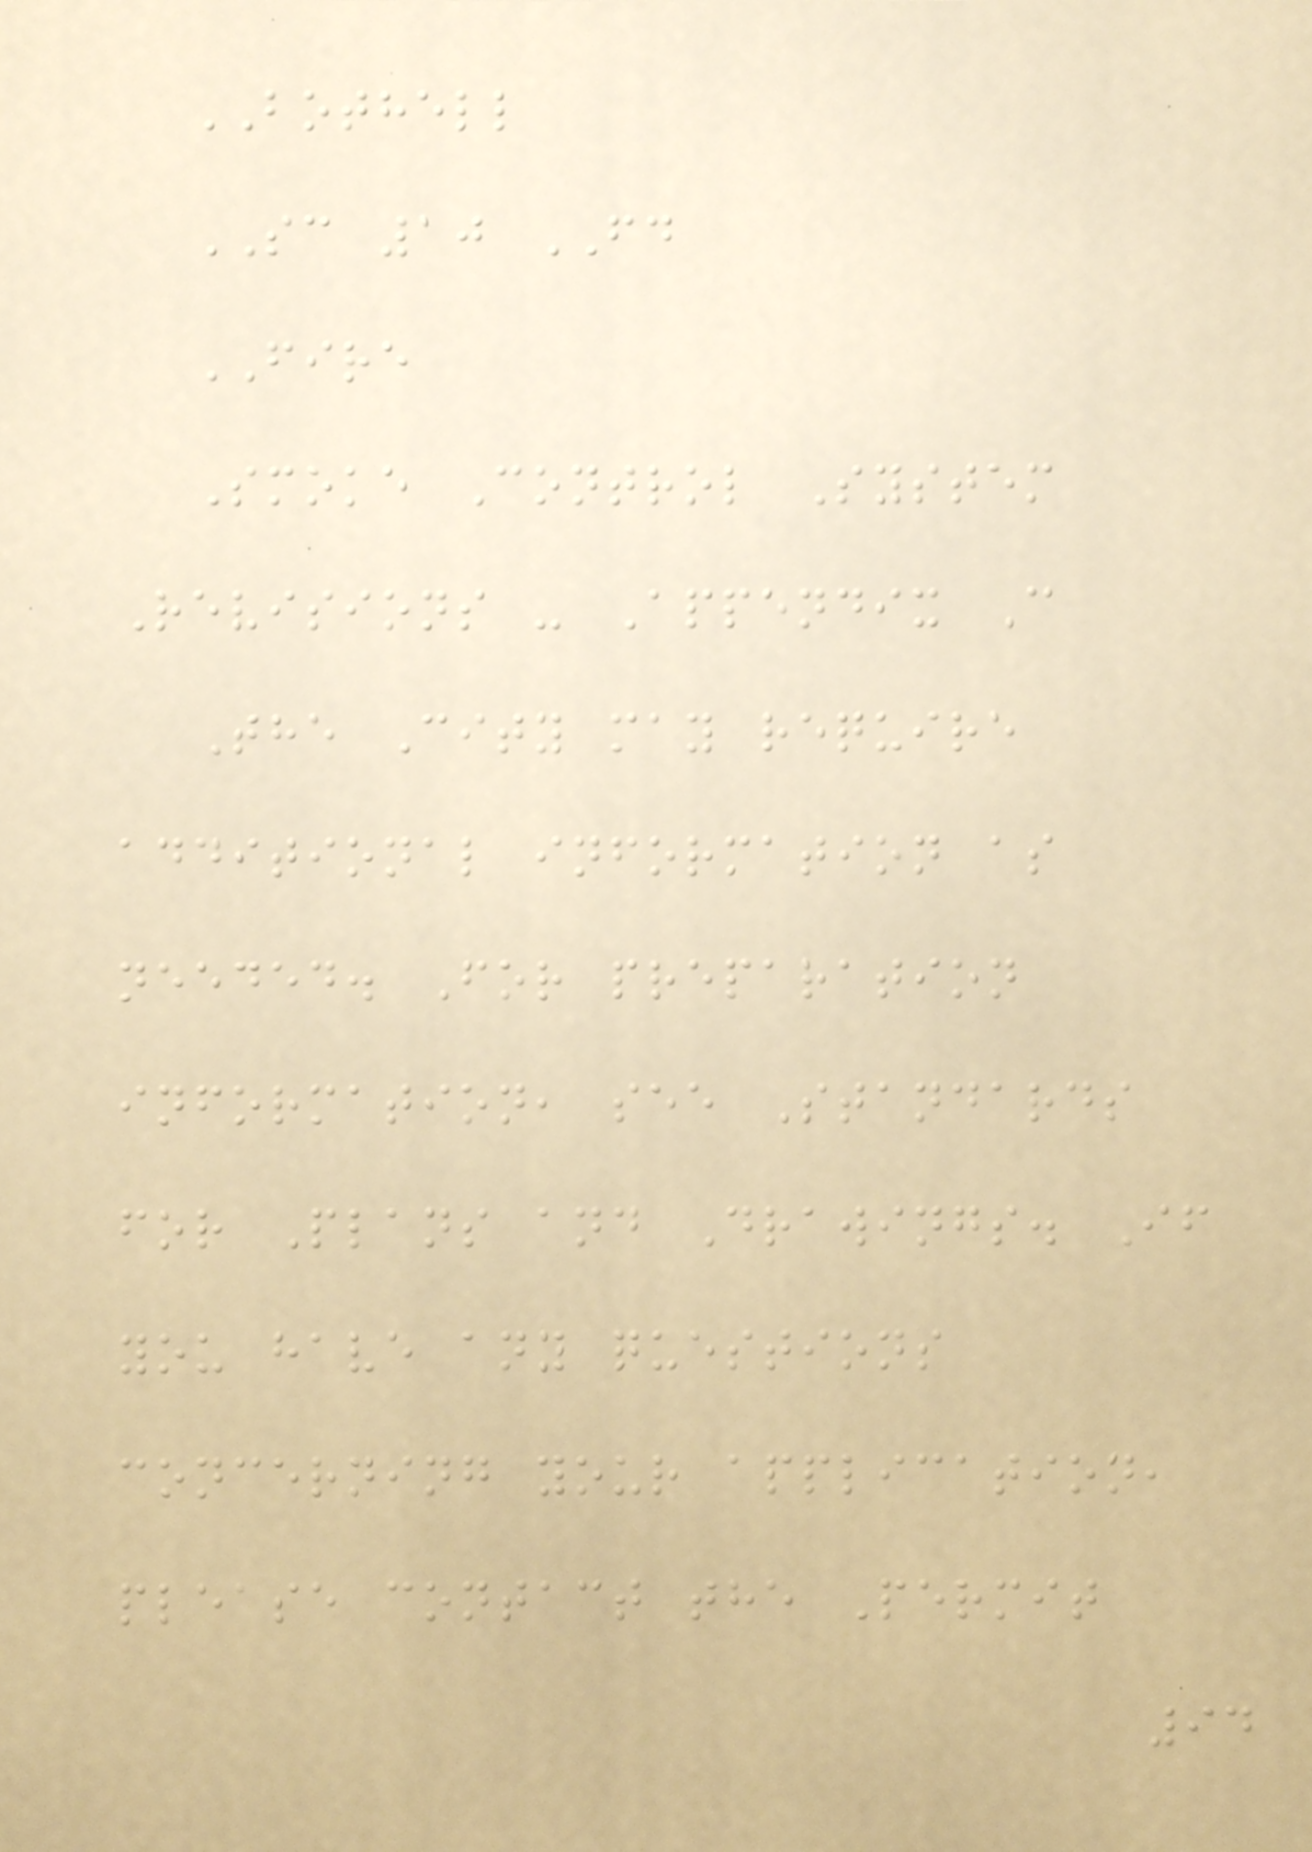BOTHELL
SC 10 FD
FIRE
Smoke Control System
Revisions - Appendix C
The City may require
additional information as
needed. For preparation
information, see Standards
for Plans and Drawings. If
you have any questions
concerning your application,
please contact the Permit
94
